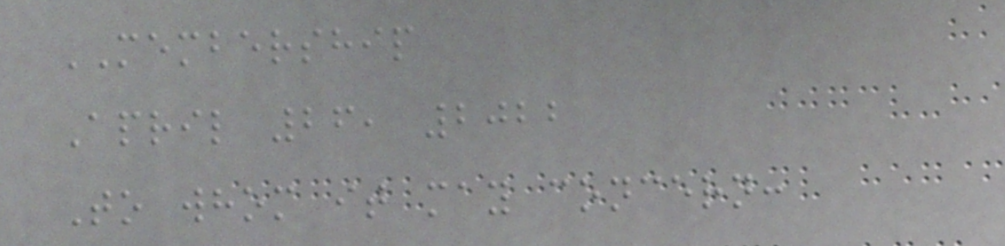MEMBERSHIP
April 26, 2022
To whom it may concern:
